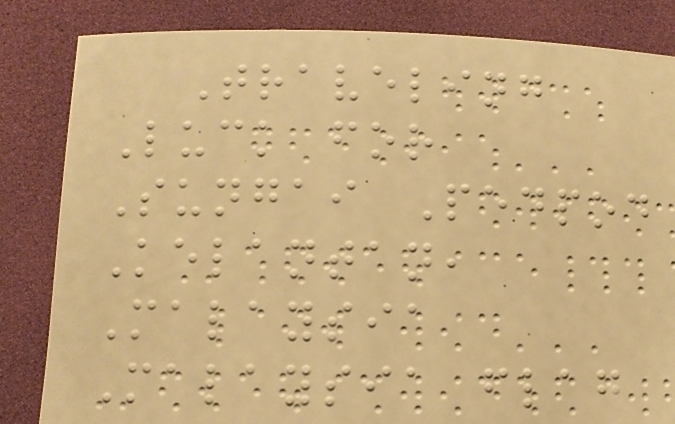Traveling
Luck for
Sungai Pedpod
Kelantan,
Malaysia
Malaysia flag
